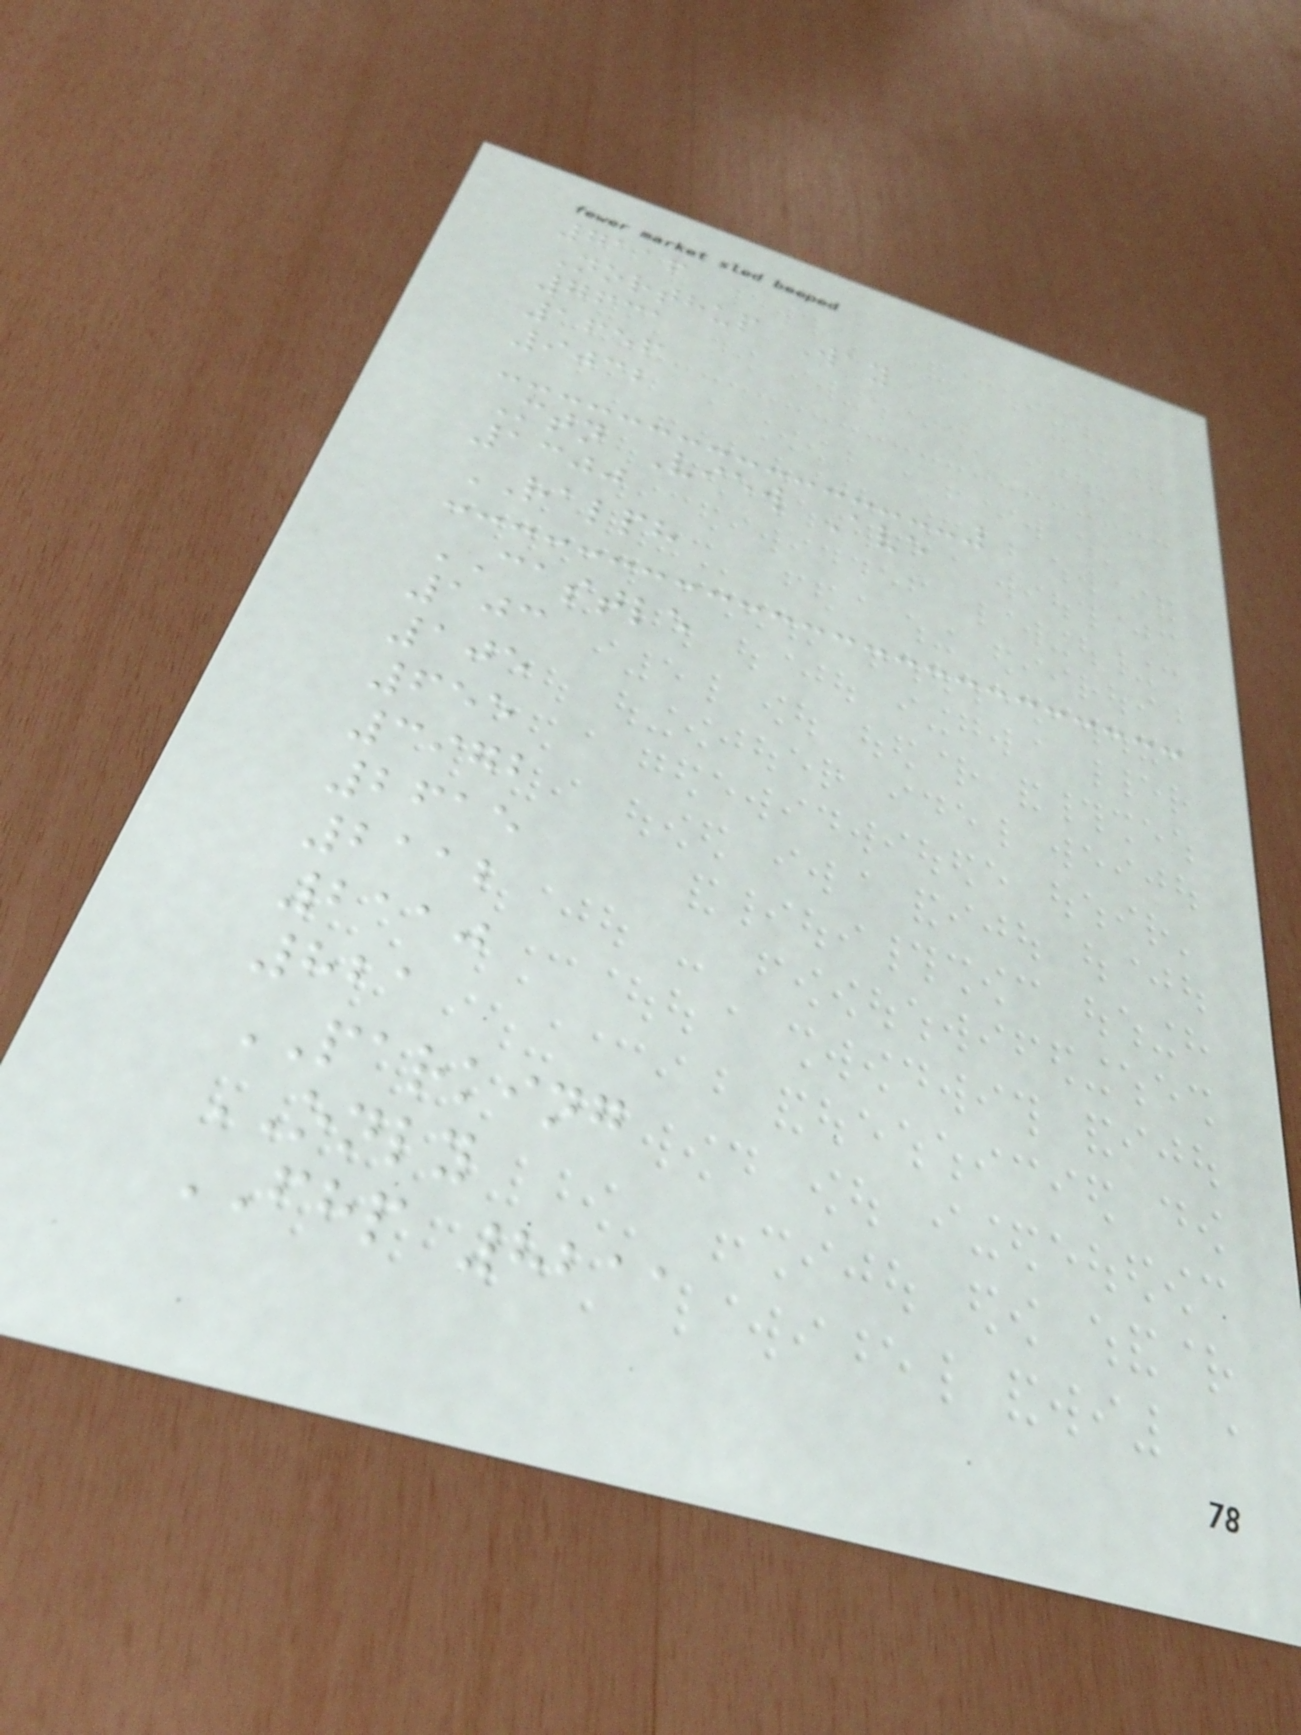7116
Northup Way
7631
1656
9032
Mtn View Ave
1300
RALPH
CASTLE
103
105
655
3972
2615
2112
2110
821
PARKING
ONLY
FHP 8211
